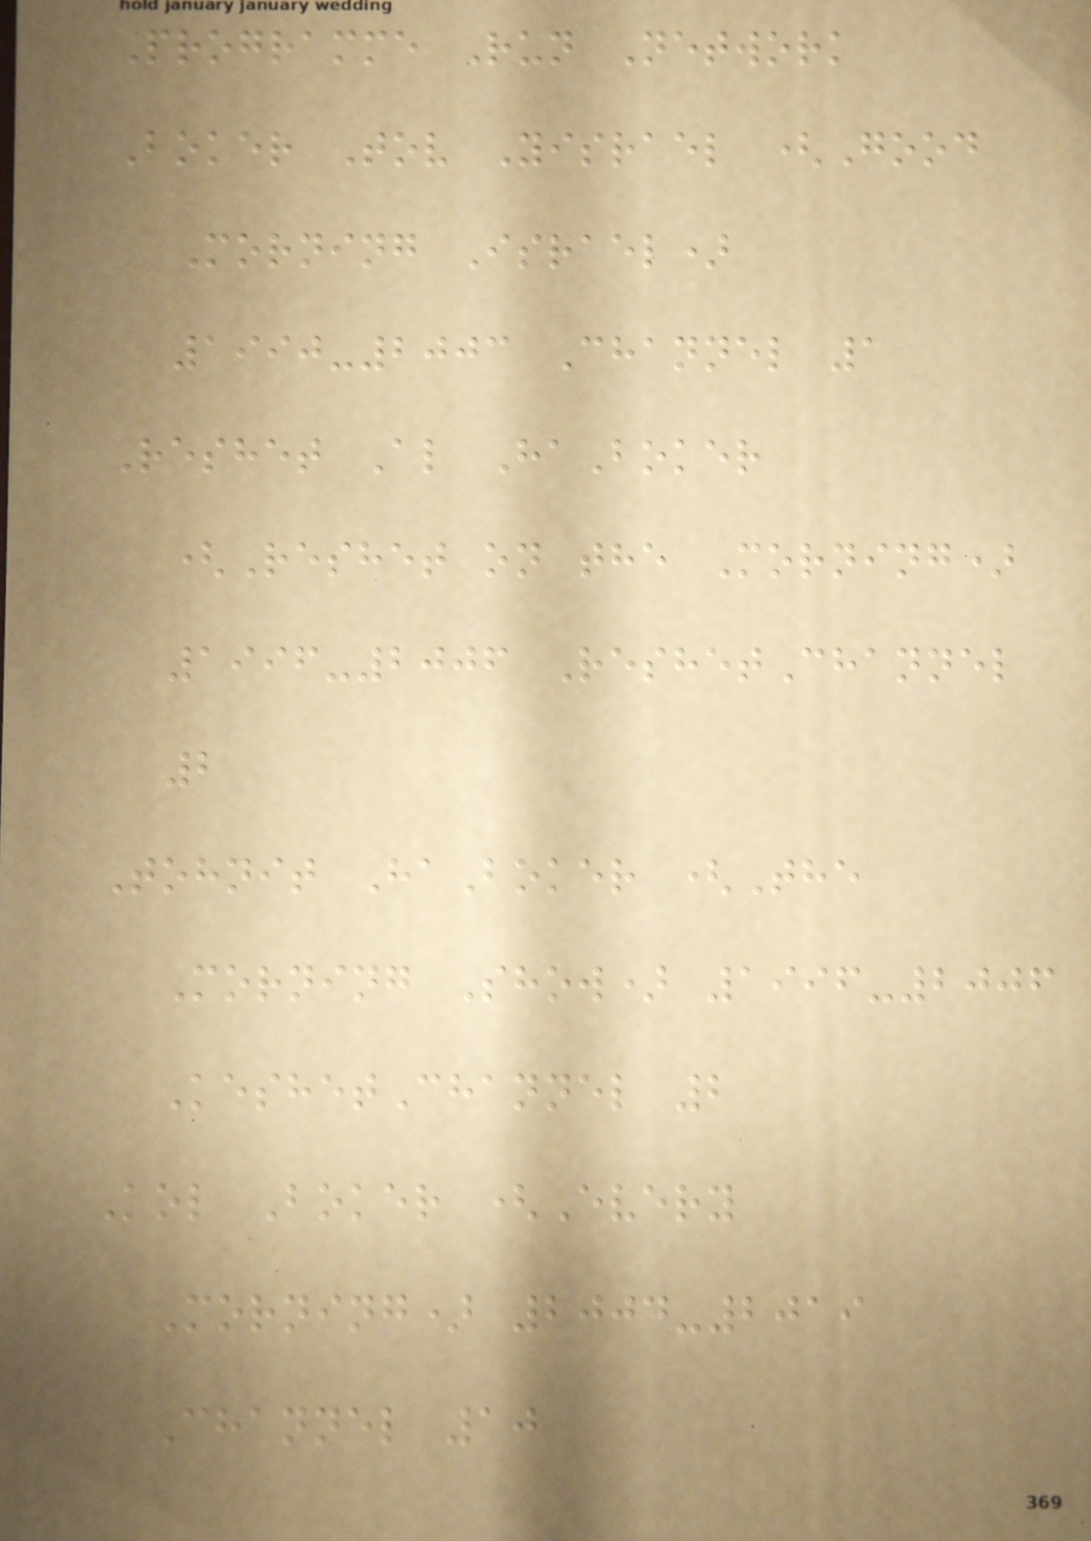Programme Run Network
Boker Tov Yisrael (Good
Morning Israel)
1990-2003 Channel 1
Reshet Al HaBoker
(Reshet on the Morning)
1996-2006 ReshetChannel
2
Tohnit HaBoker (The
Morning Show) 1996-2006
KeshetChannel 2
Kol Boker (Every
Morning) 2004-2019
Channel 10
